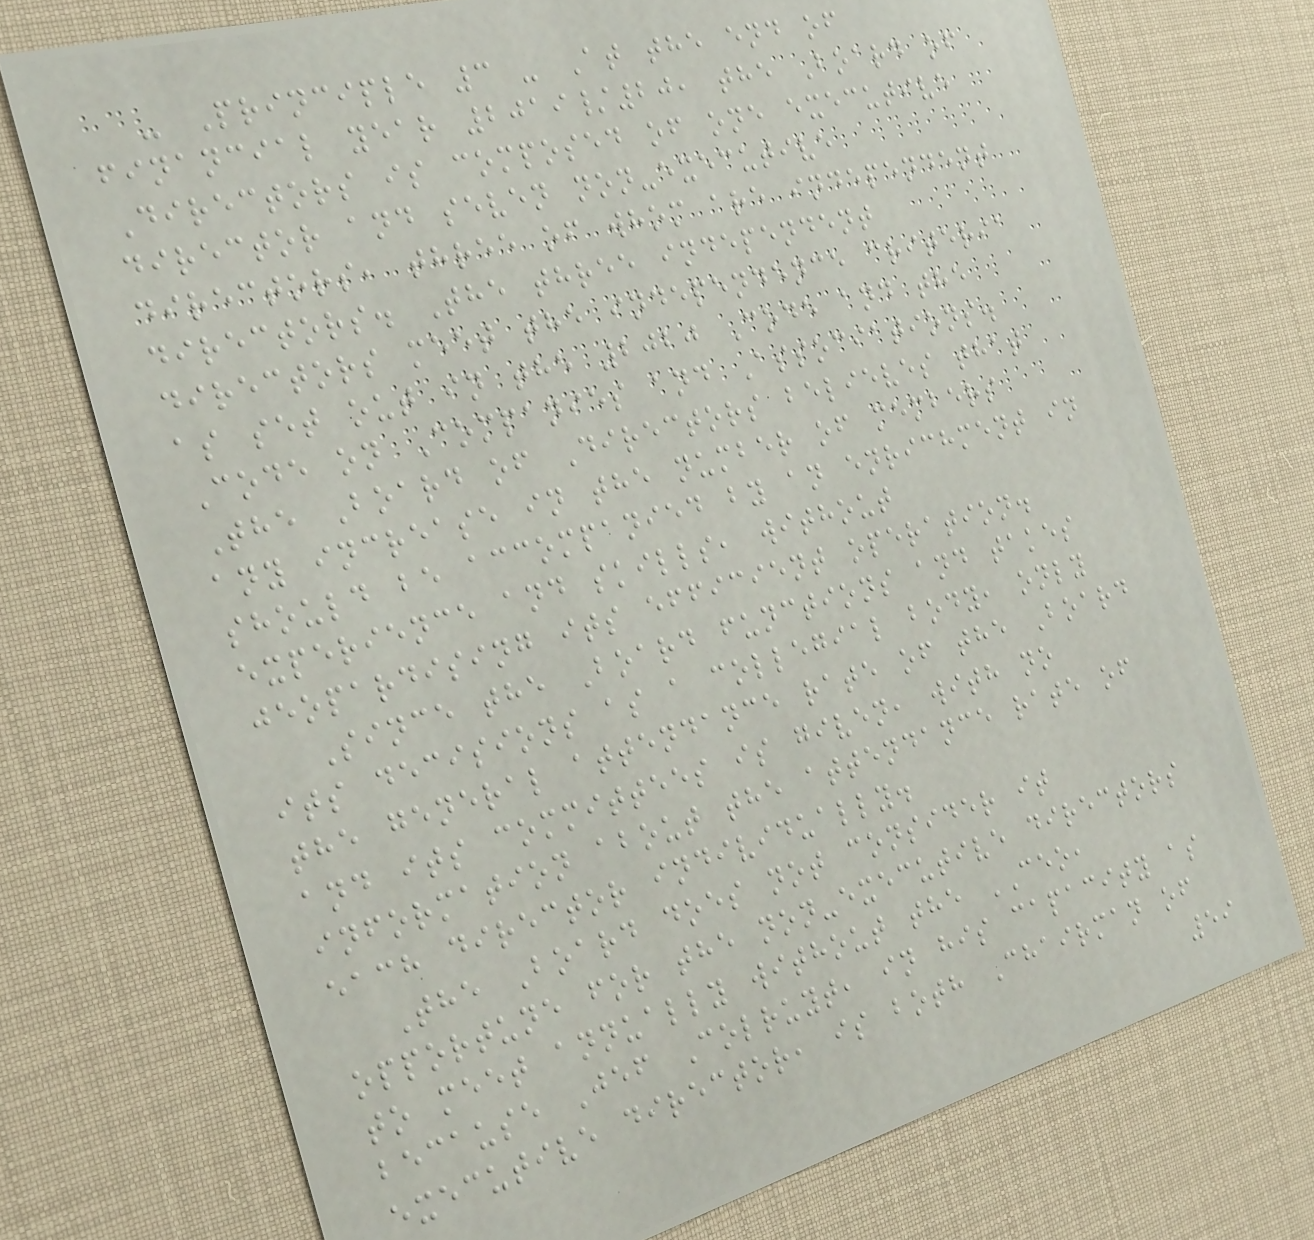- Principle 3 - At the end of
financial year 2019/20, the Board of
Directors is composed of one executive
director and seven non-executive
directors, three of whom are independent
directors. The three independent
directors meet the independence criteria
as set out in the 2020 Code and the
Code on Companies and Associations.
The Board of Directors believes that
any increase in the number of members
should be accompanied by an enrichment in
experience and skills, without
jeopardising its efficient operation.
Since the Board functions and takes
its decisions as a collegial body, only
the general attendance rate of the Board
and its committees is given, with no
information about the attendance rate of
each director individually.
The Board does not consider it
opportune for the non-executive directors
to meet annually without the CEO,
because Jef Colruyt, in his capacity as
executive director, is both Chairman of
59
